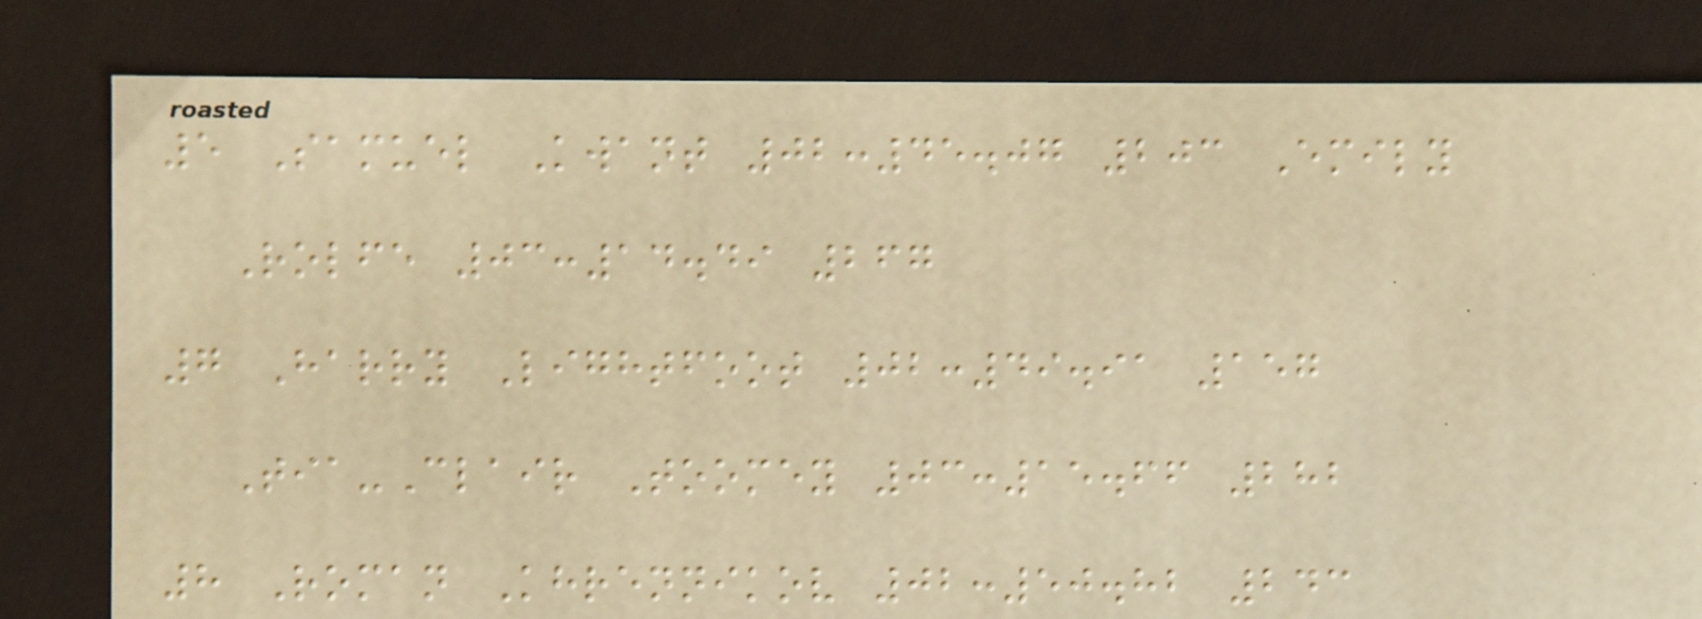5 Samuel Kwant 02:45.07 203 Emily
Rolfe 03:14.49 267
7 Harry Lightfoot 02:49.91 157
Tia-Clair Toomey 03:15.66 282
8 Roman Khrennikov 02:50.82 243
